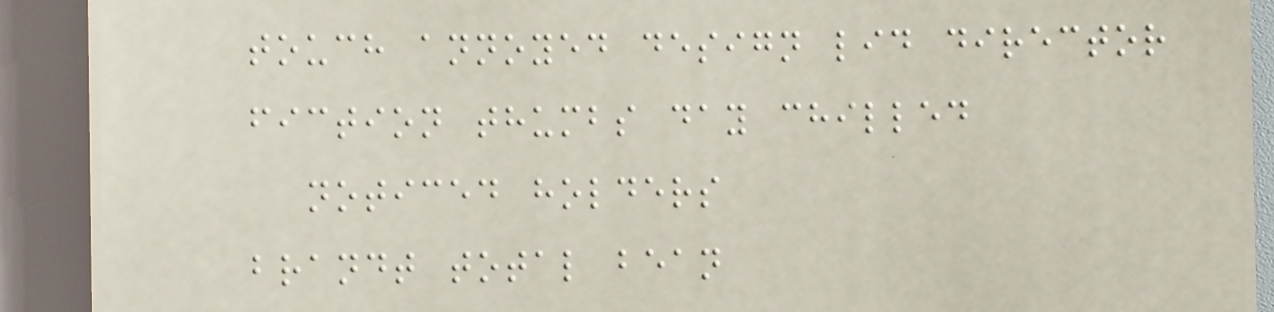touch annoyed design lid director
fiction thumbs day chilled
noticed holders
brandt total bean
